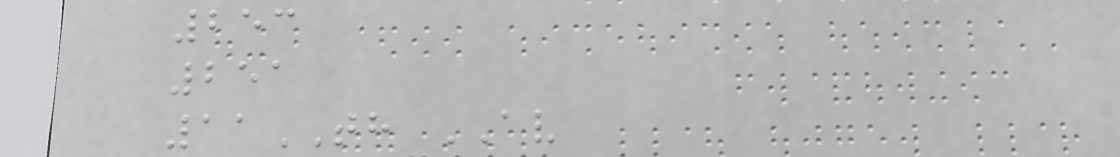253
251
11TH AV
